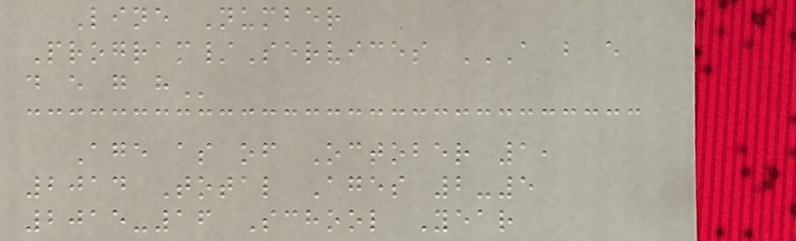Line Number
Program/Services A B E
D E G H
Age as of October 1,
2014 Total Ages 2-5
2015-16 School Year
